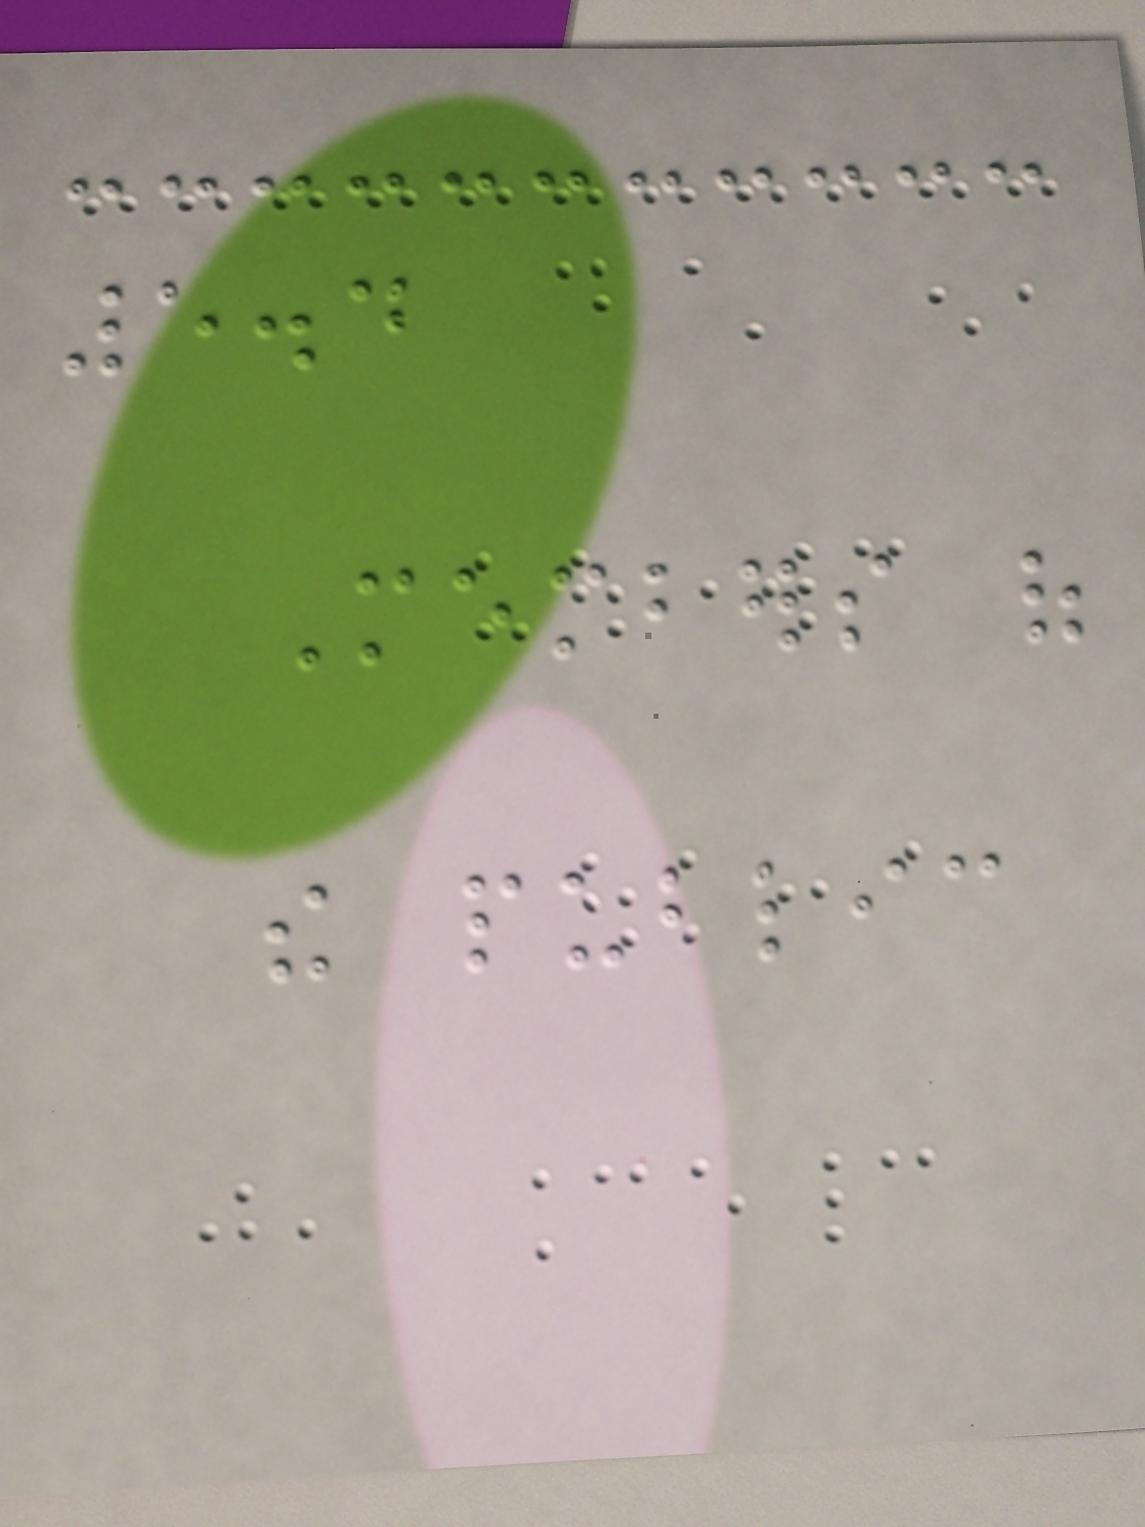5.4
Members of
the public
